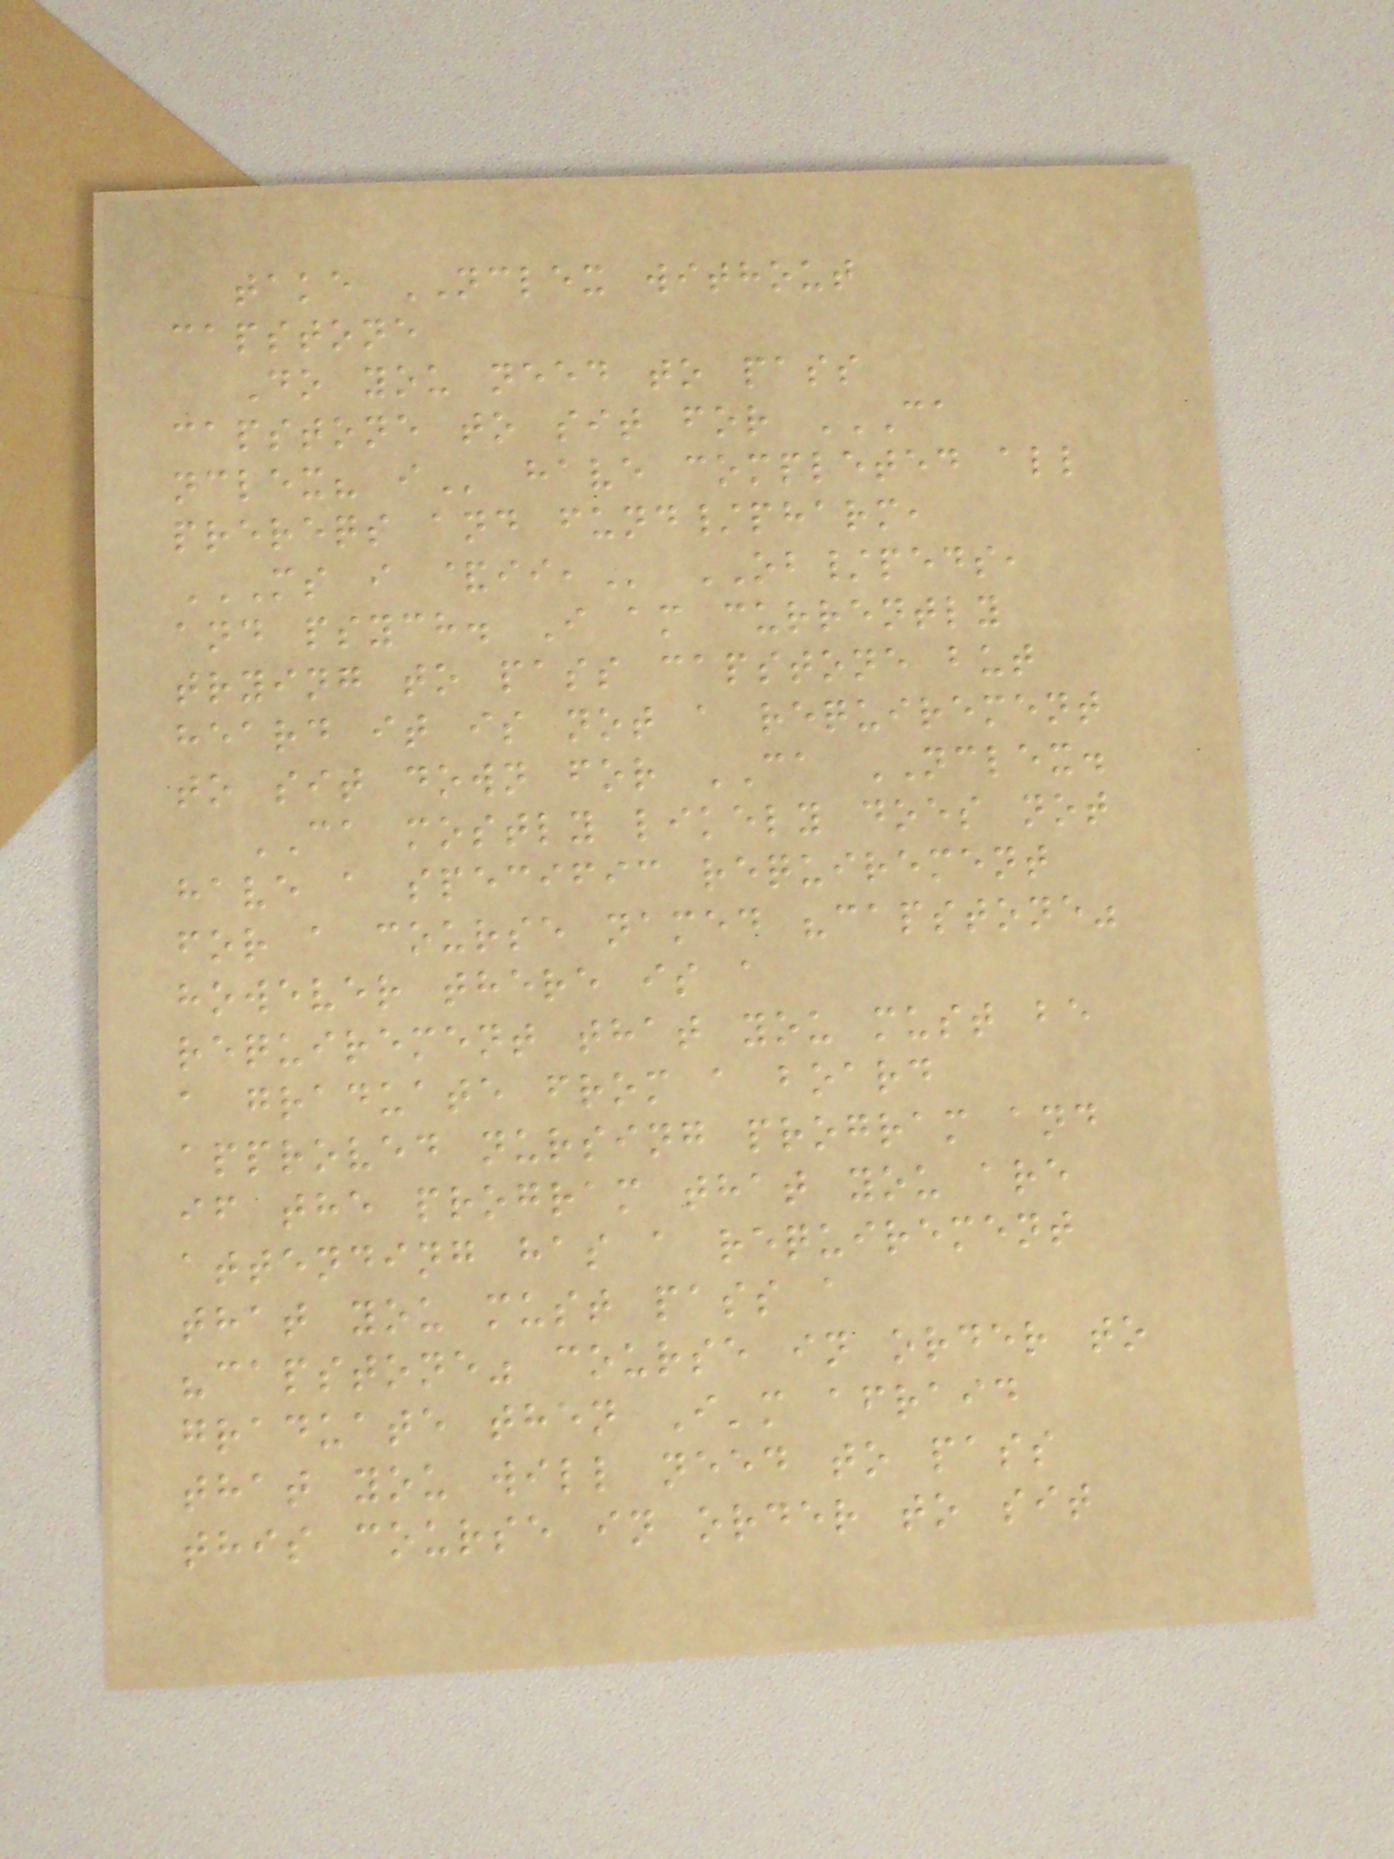take NCLEX without
capstone
Do you need to pass
capstone to sit for CA
NCLEX? I have completed all
prereqs and fund/pharm,
MS I &II, OB/peds,
and psych. I am currently
trying to pass capstone but
heard it is not a requirement
to sit down for CA NCLEX.
CA mostly likely does not
have a specific requirement
for a course named "capstone"
however there is a
requirement that you must be
a graduate from a board
approved nursing program and
if the program that you are
attending has a requirement
that you must pass a
"capstone" course in order to
graduate then I'm afraid
that you will need to pass
this course in order to sit
